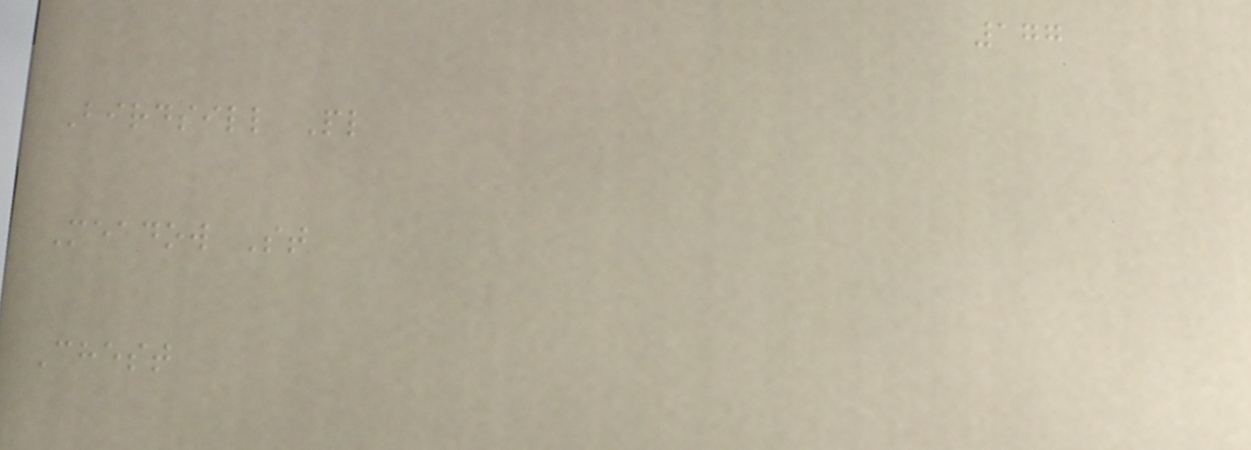177
Birdsill Pl
Meadow St
Chest
